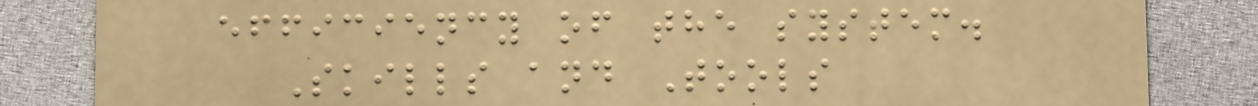efficiency of the system.
Skills and Tools
